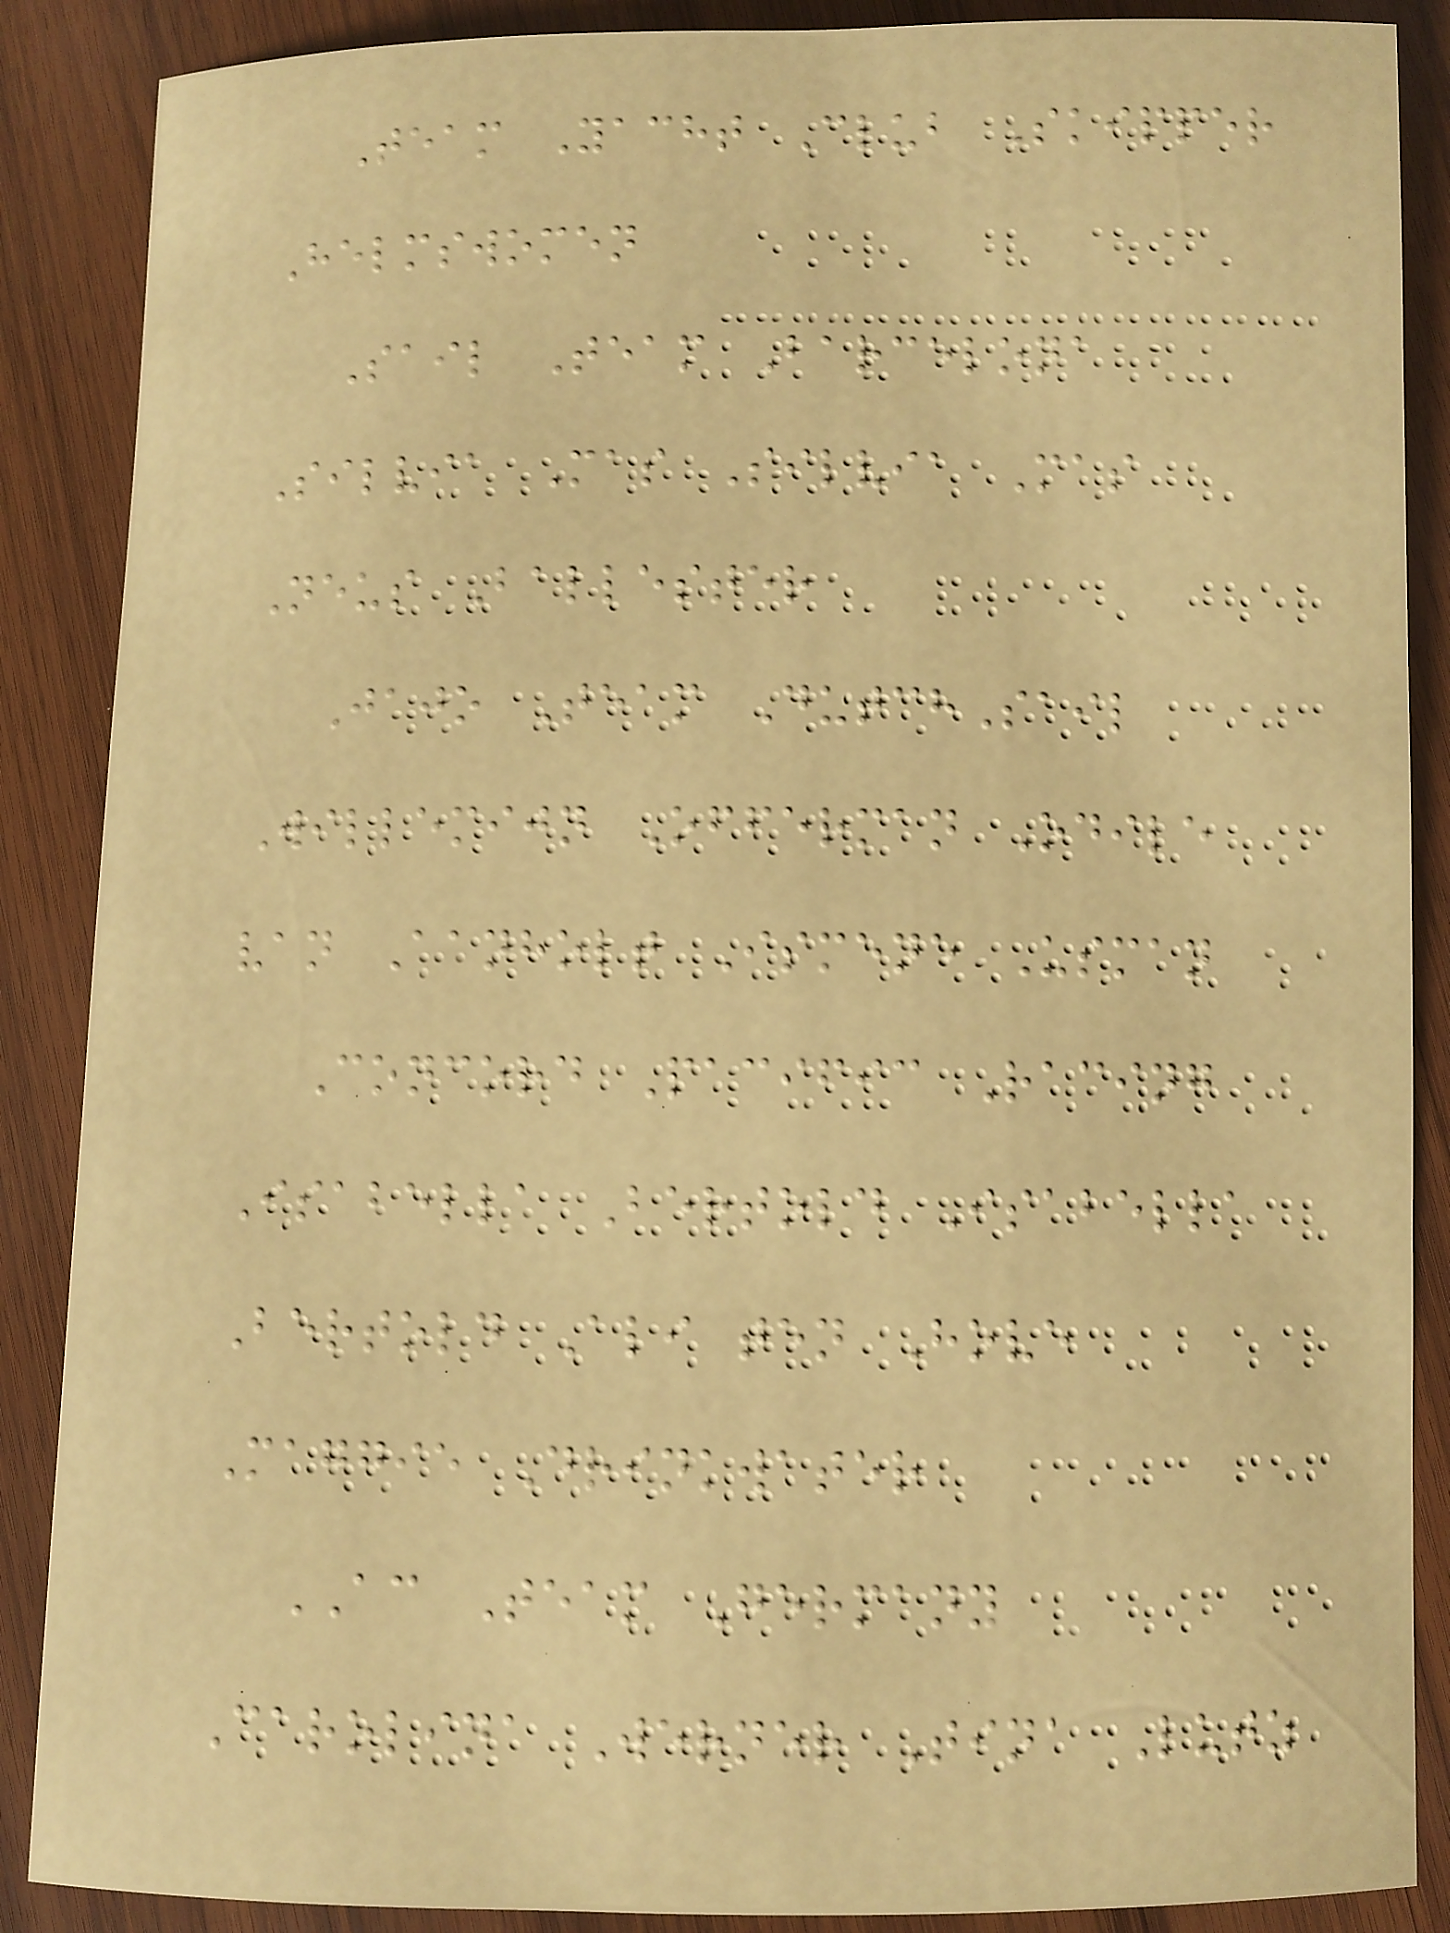Team Yacht Club Skipper
Helmswomen
Sail Team Barcelona
Silvia Mas Silvia Mas
Neus Ballester
Jajo Team DutchSail
Willemijn Offerman Odile
van Aanholt Ismene Usman
Concord Pacific Racing
Isabella Bertold Isabella
Bertold Ali ten Hove
Maggie Drinkwater
AC Team Germany
Carolina Werner Tina Lutz
